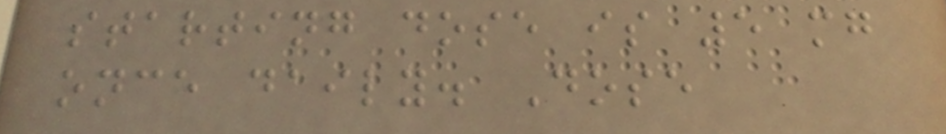starting dose is 5 mg
once daily. Dose
